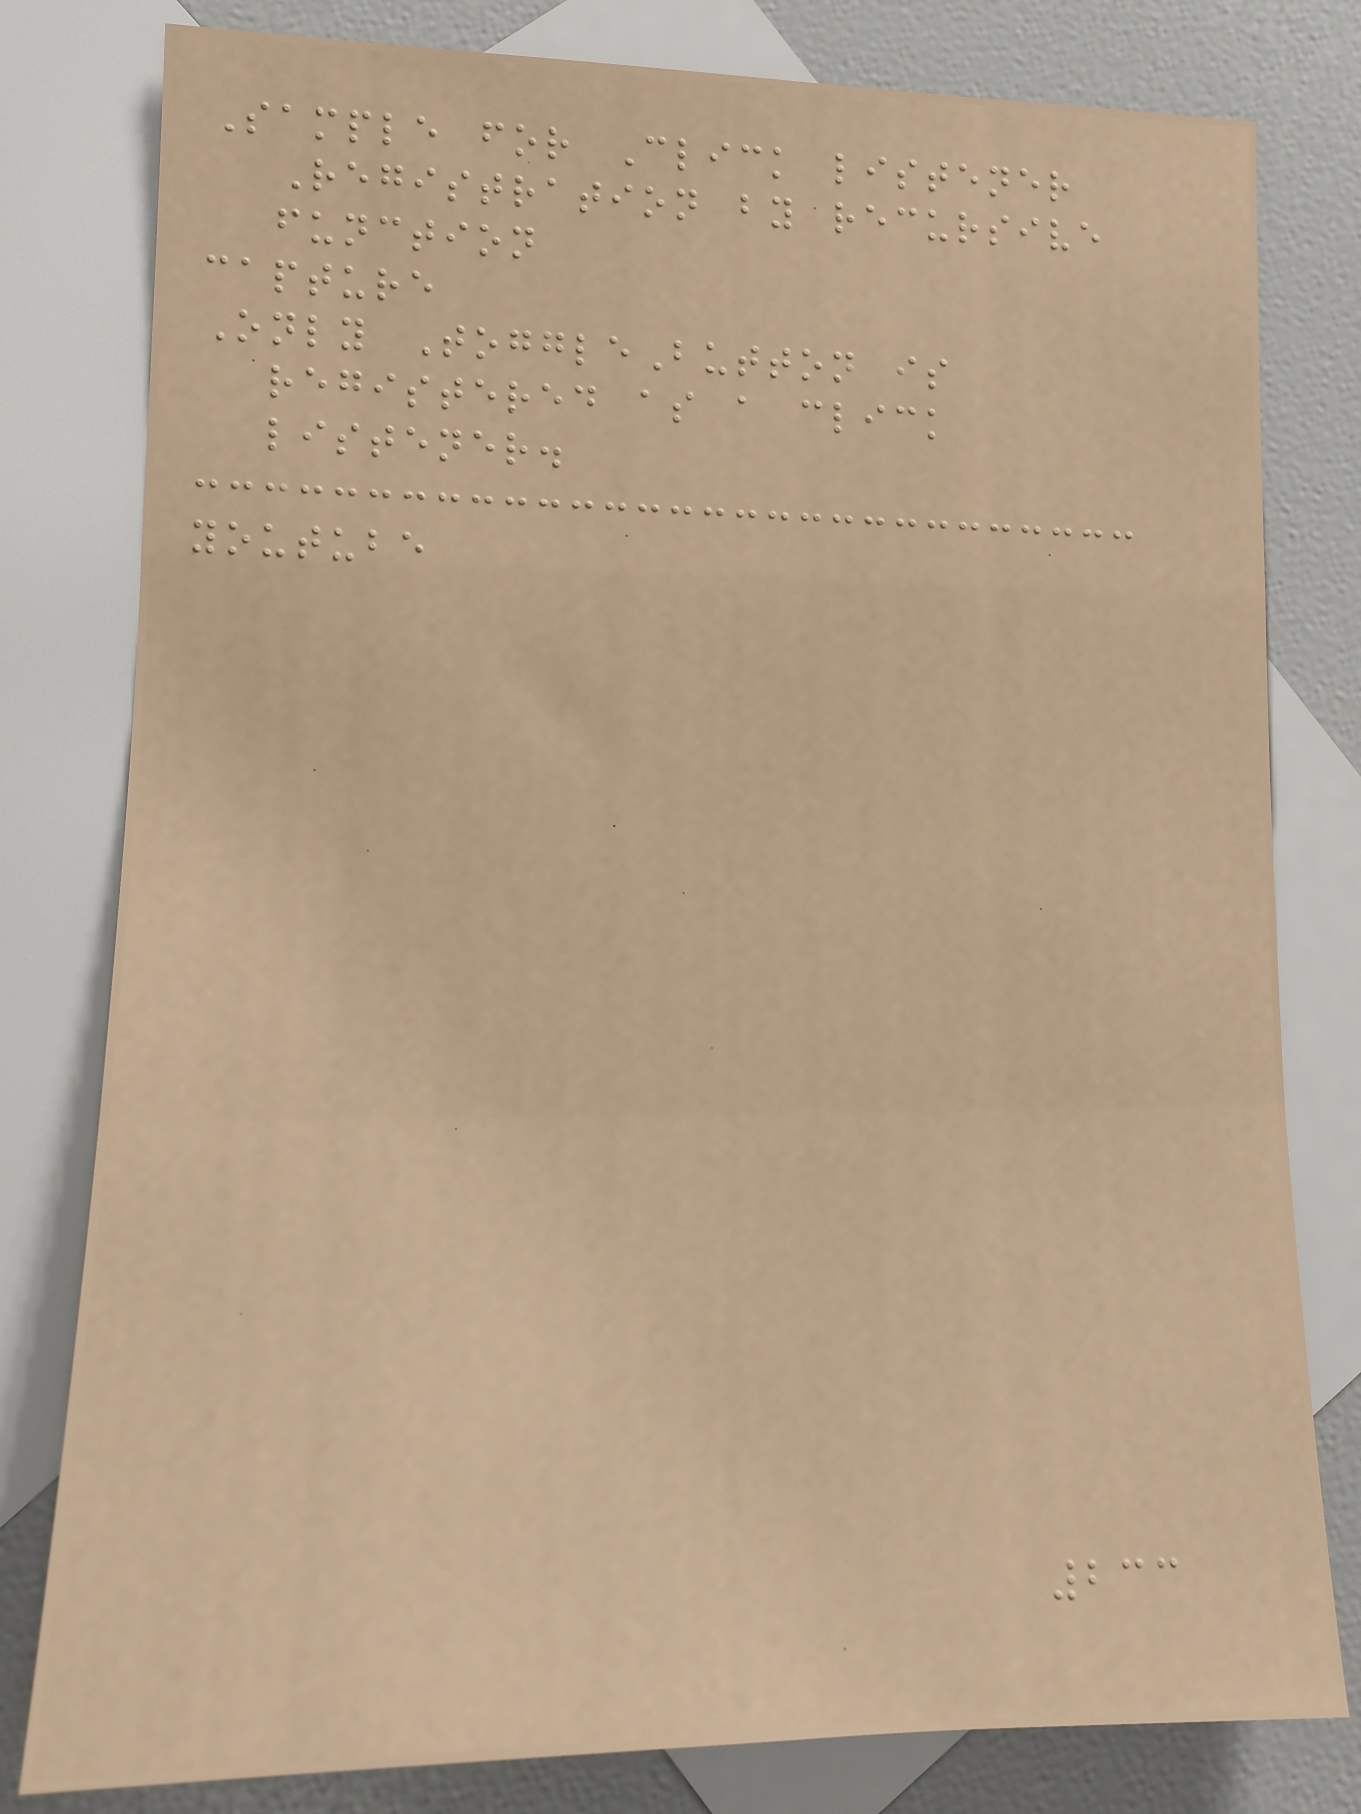Sample for Click listener
Registration by recursive
function
capture
Only ToggleButton is
registered as a click
listener.
youtube
233
